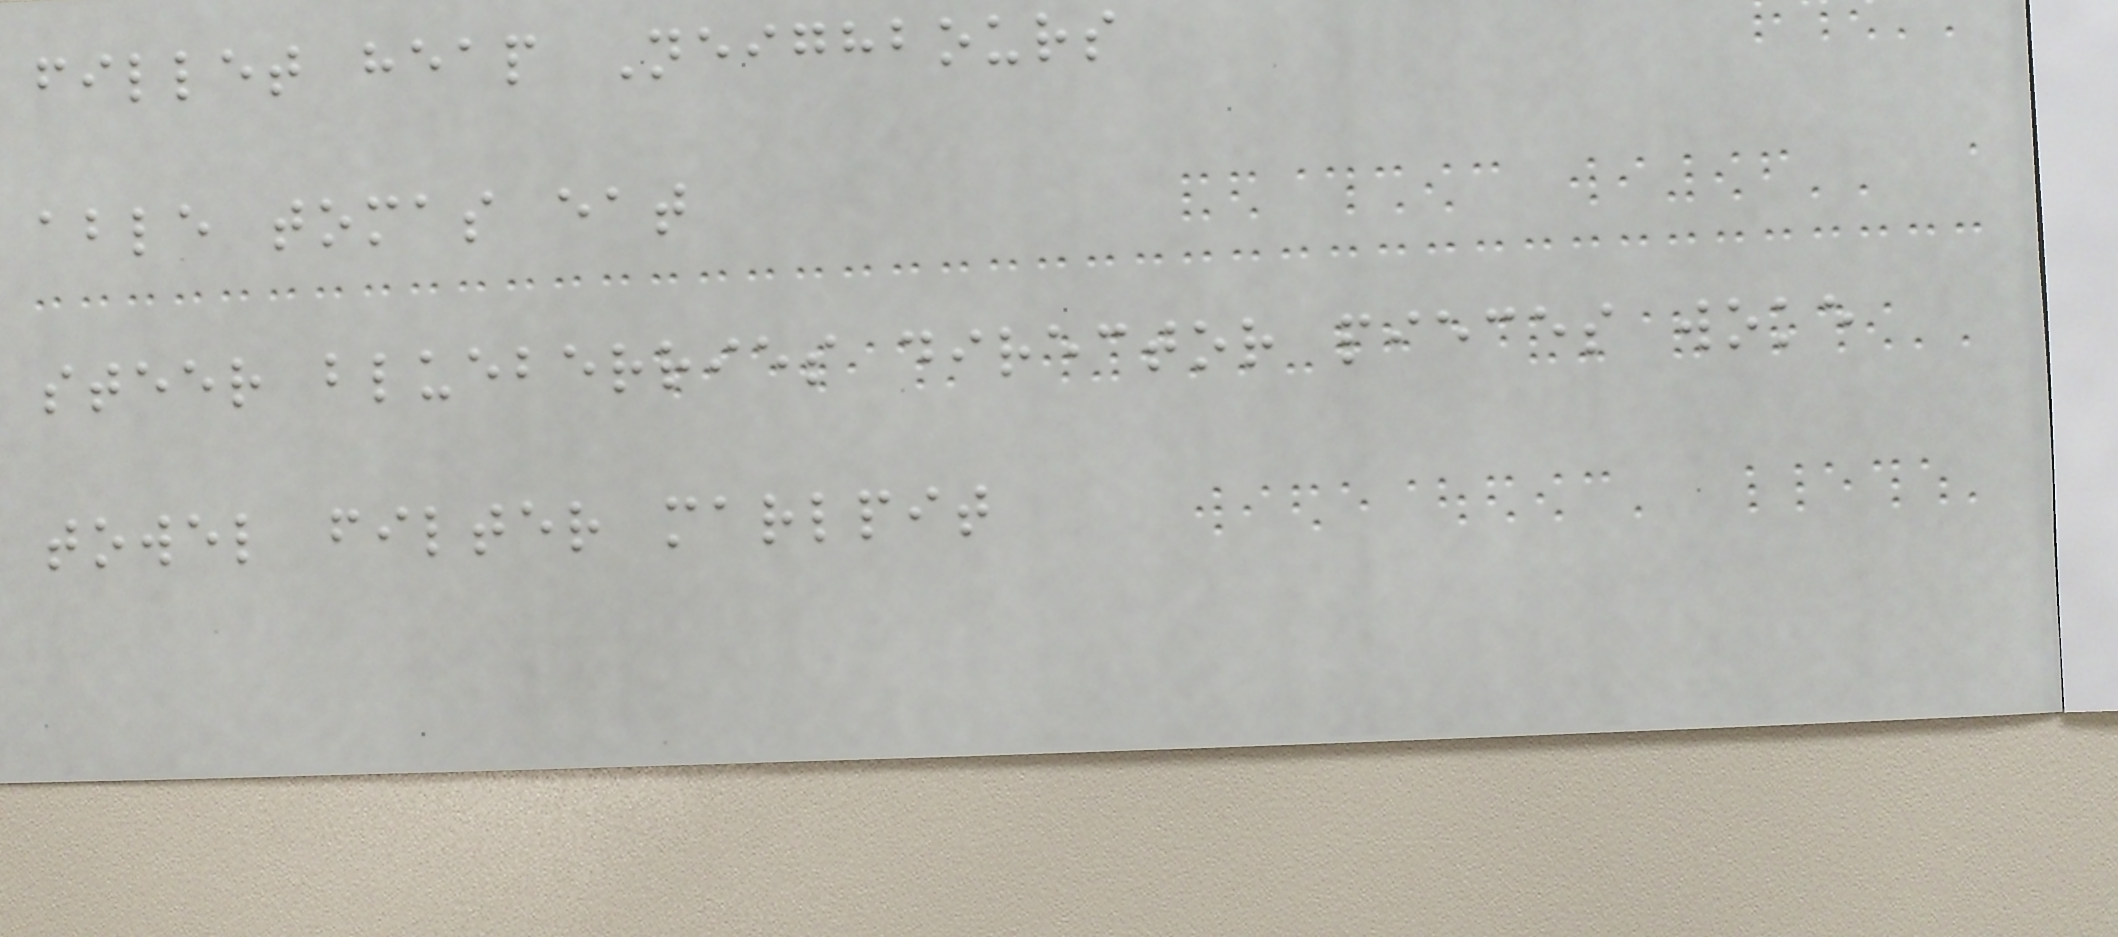fillet heap Neighbours
able tomas eat
steer blueberries director pieces woke
towel filter marlpit
